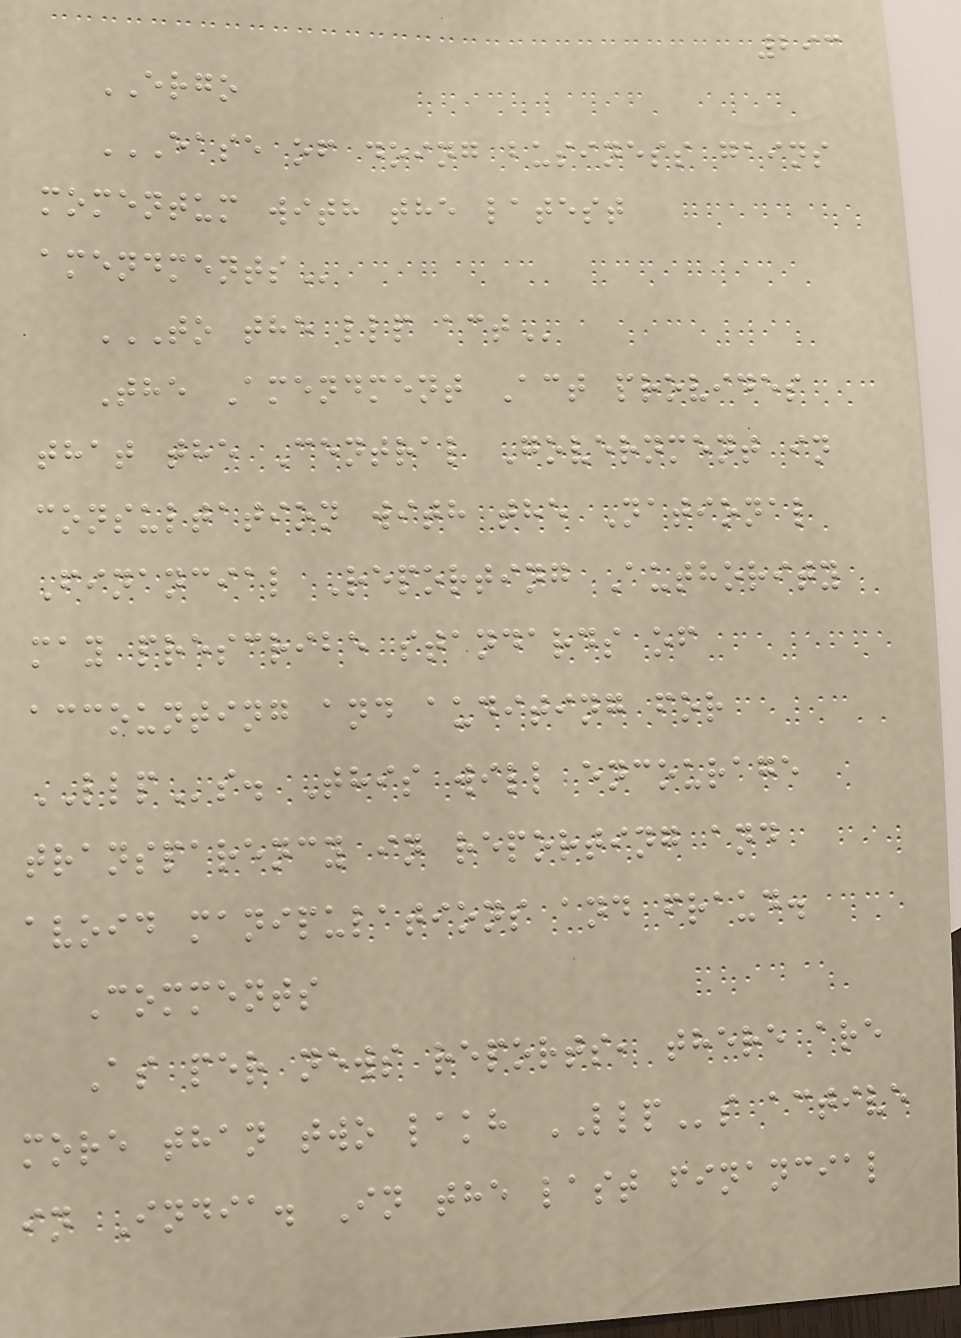293
ERGO
EASE OF DOING BUSINESS GAINS
MOMENTUM WITH THE LATEST
AMENDMENTS
TO THE LLP ACT
The Amendment Act provides
that the Central Government in
consultation with the National
Financial Reporting Authority
may prescribe standards of
accounting and auditing for
LLPs. This will encourage
transparency in reporting and
avoid manipulations and fraud.
Comments
As per news reports, there are
more than two lakh LLPs active
in India. In the last financial
